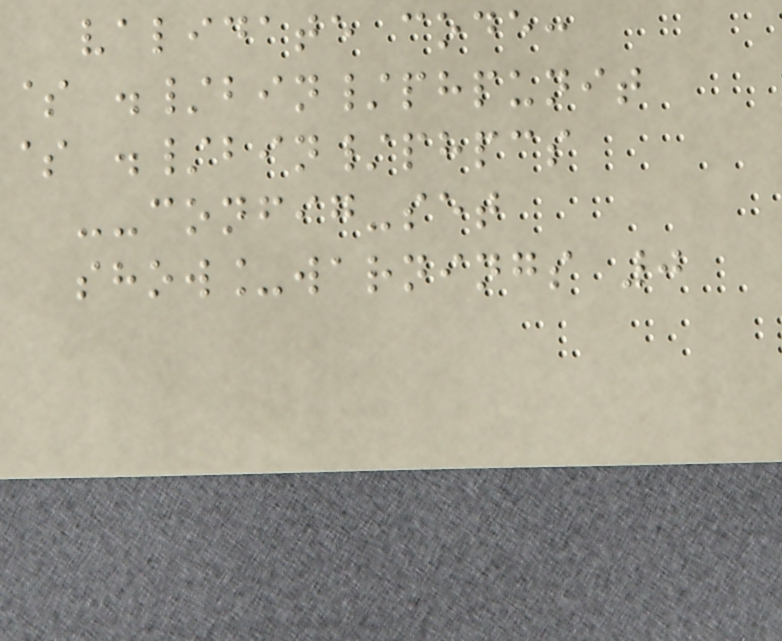validate code:
$ ./bin/phpunit
$ ./bin/phpcs
--config-set
show_warnings 0
